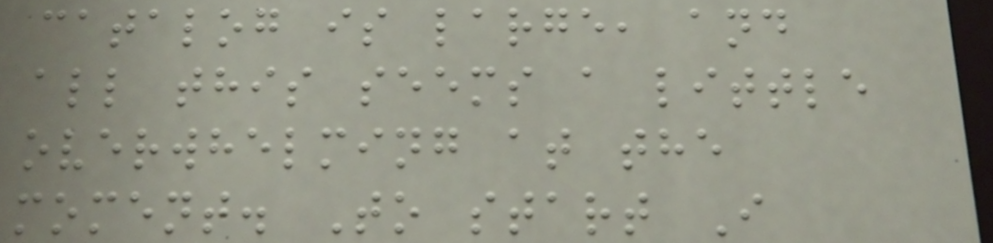catalog is large, and
all this seems a little
overwhelming at the
moment. To start I
